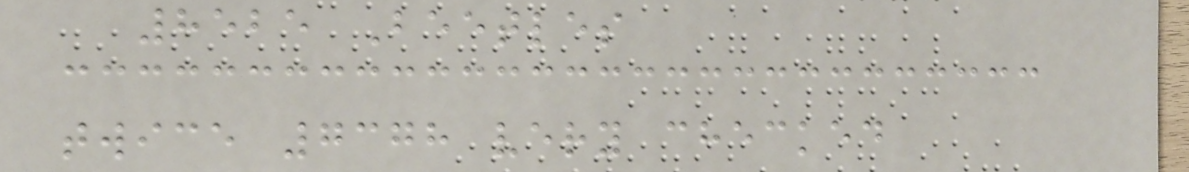8525 Beetles
twice 7378 very checked
